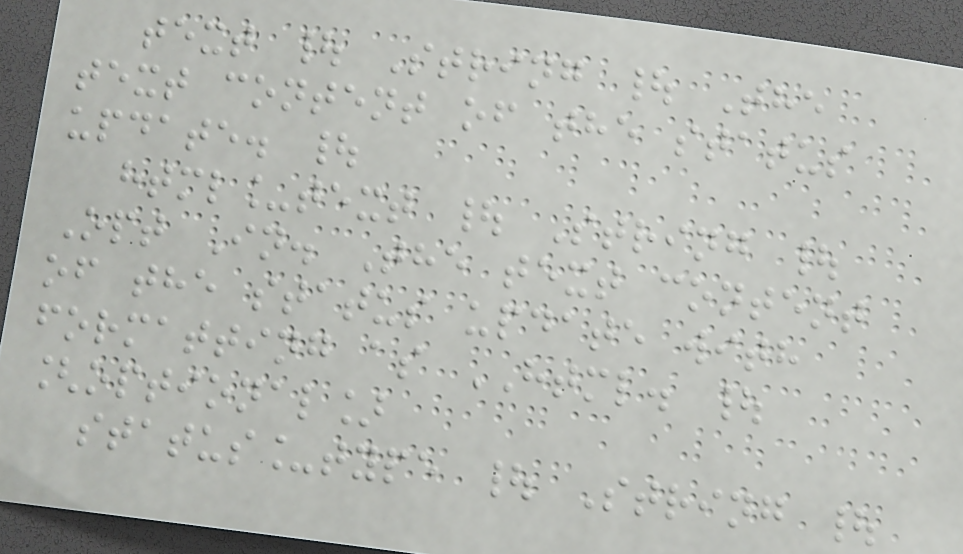text | String | The
text content of the status
update. |
html_text | String |
Opt In. The text content
of the status update with
formatting as HTML. |
[optional]
status_type | String |
